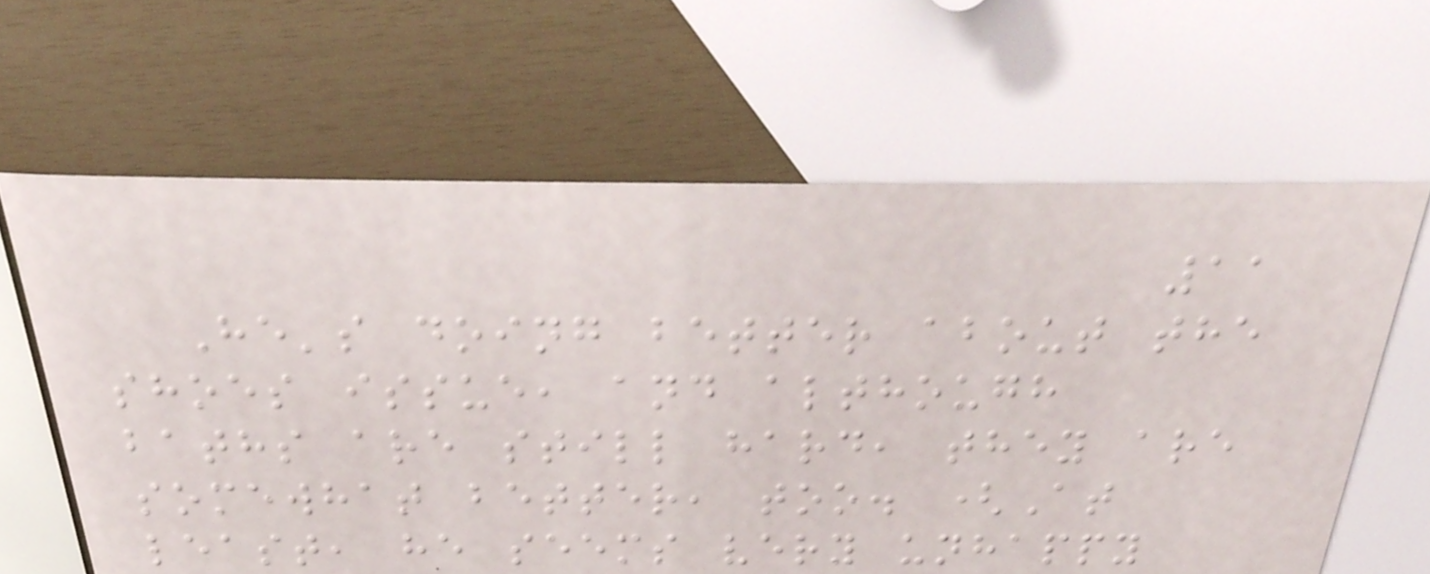11
He's doing better about the
shoes issue, and although
baths are still hard, they are
somewhat better, too. (At
least, he seems very unhappy
